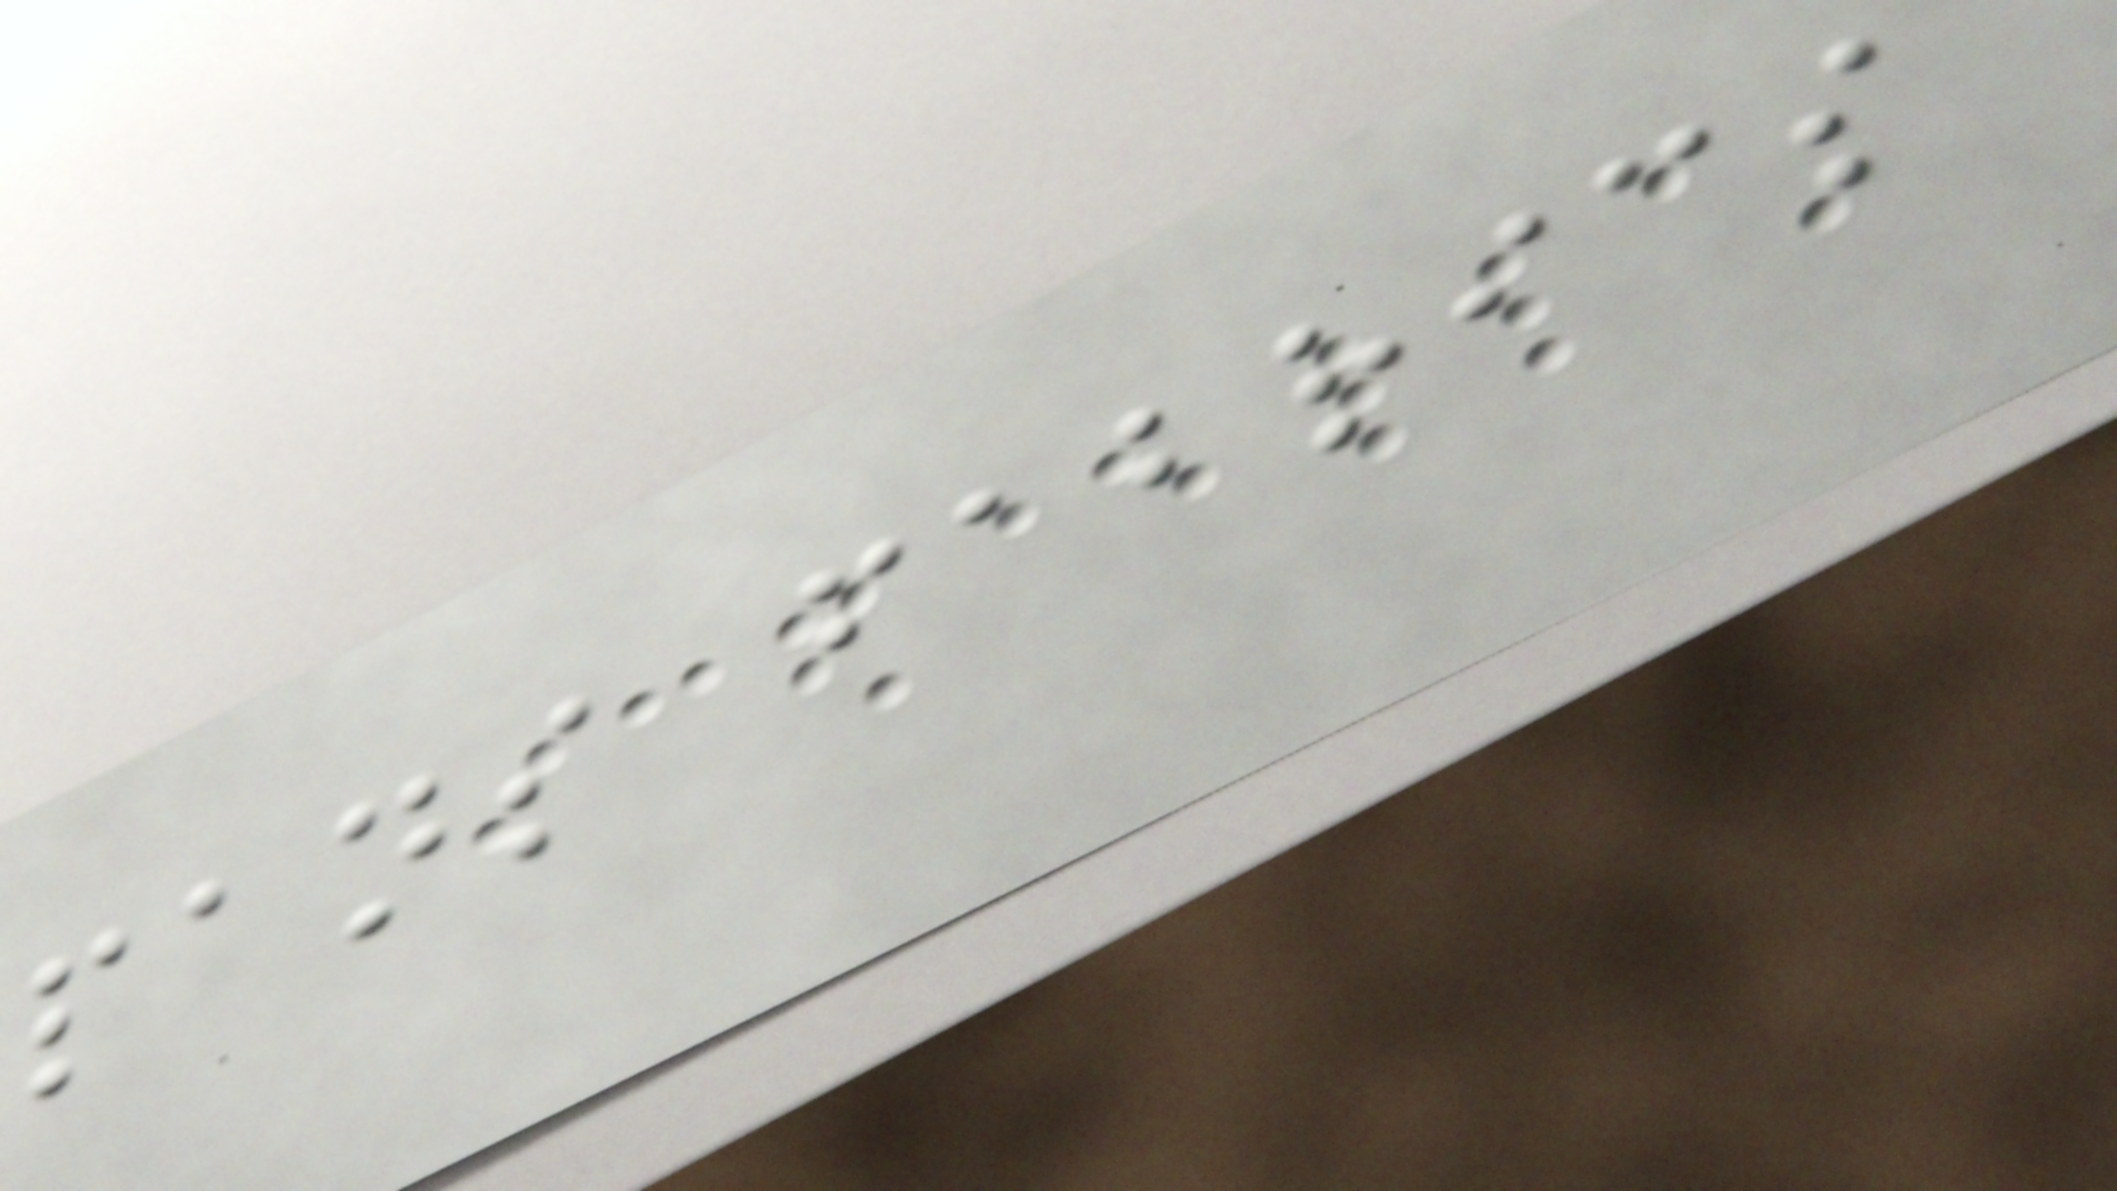pans fabrics
